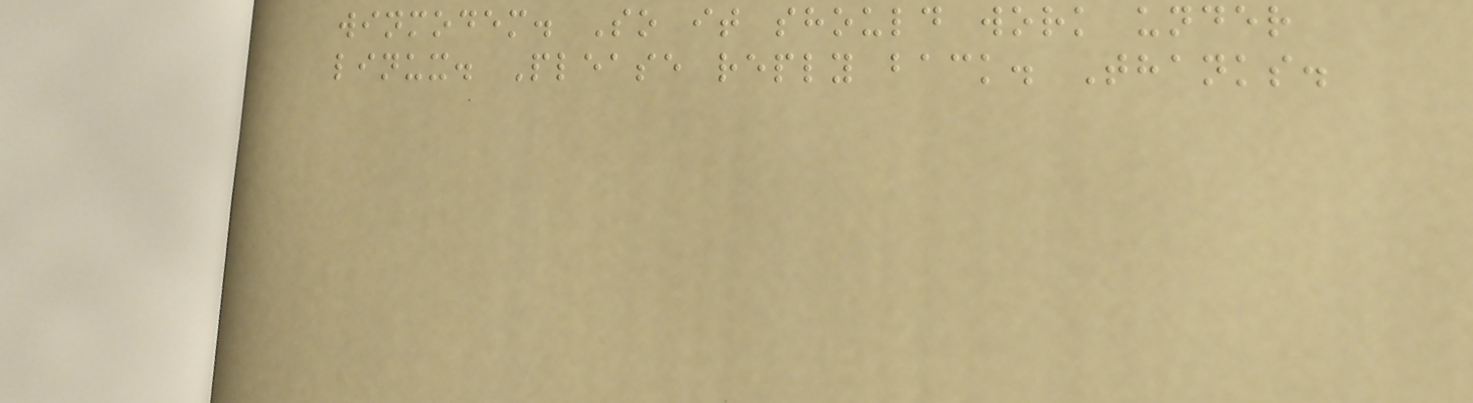winmodem. So it should work under
linux. Please reply back. Thanks.
